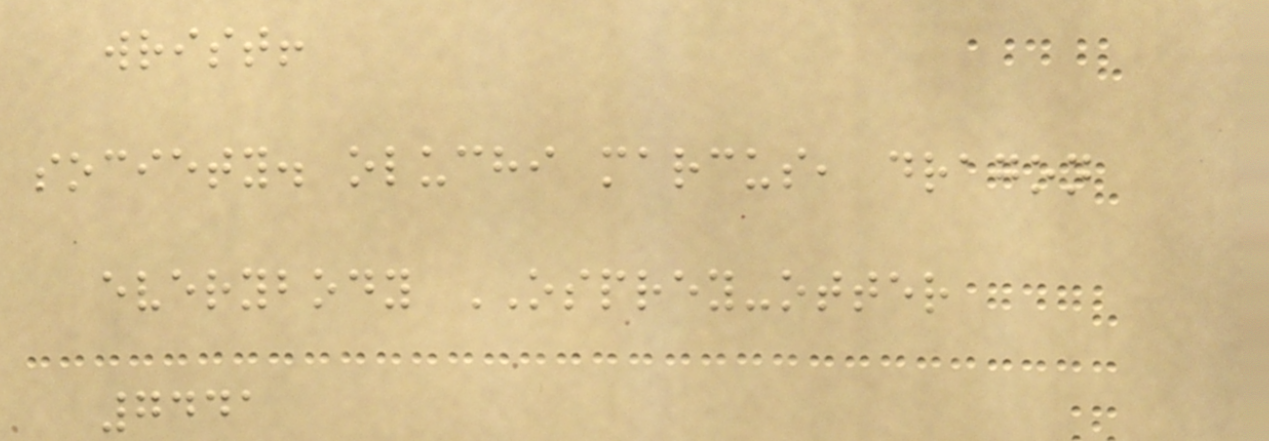wrist!
society. oluchi marcus, dragon
everybody OSPREY-otter
7441
